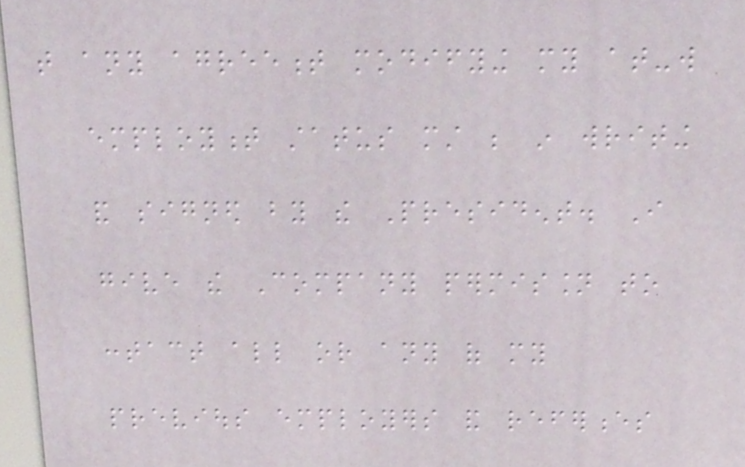that any agreement modifying my at-will
employment status must be in writing
and signed by the President. I
give the Company permission to
contact all or any of my
previous employers and references
